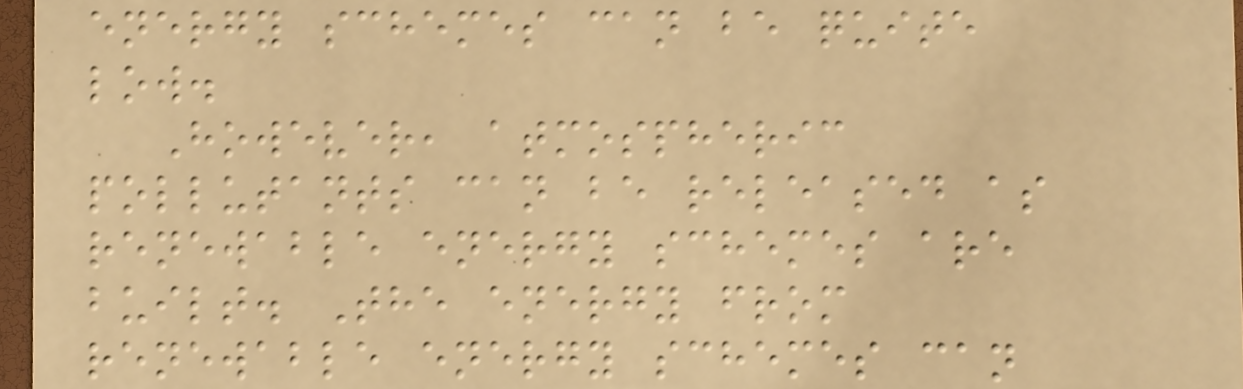energy schemes can be quite
low.
However, atmospheric
pollutants can be released as
renewable energy schemes are
built. The energy from
renewable energy schemes can
